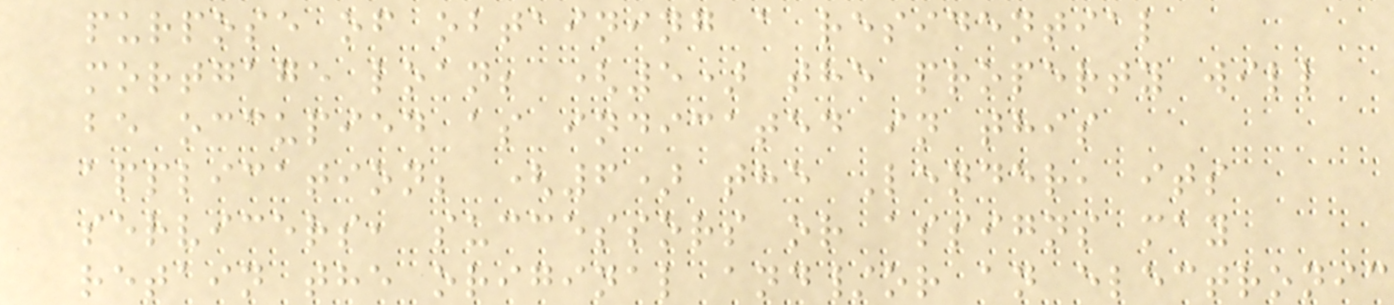purpose of obtaining a residential
mortgage loan; (5) the property will
be occupied as indicated in this
application; (6) the Lender, its
servicers, successors or assigns may
retain the original and/or an electronic
